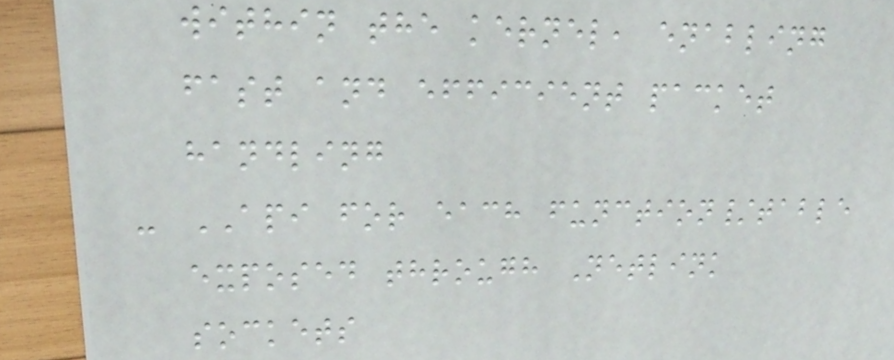within the kernel, enabling
fast and efficient packet
handling
- API for each function/table
exposed through Netlink
sockets
